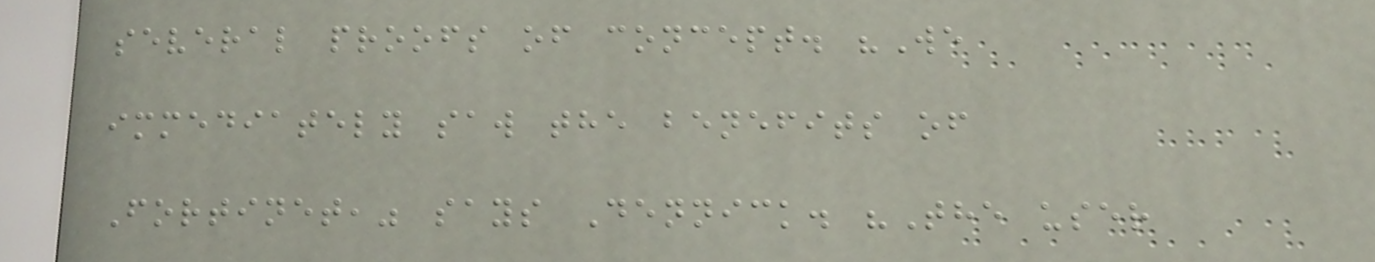several proofs of concept. "We
immediately saw the benefits of
Fortinet," says Dennick. "The user
